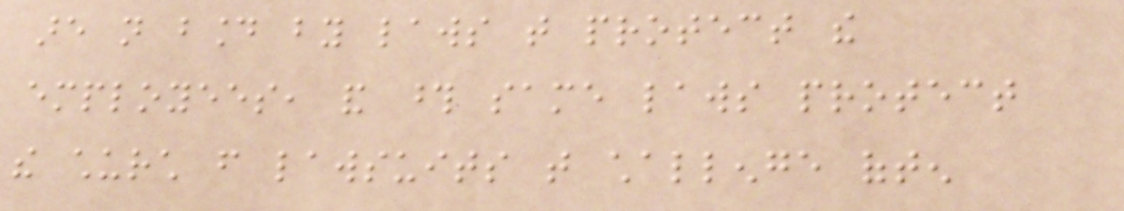are not bound by laws that protect the
employees, and those same laws protect
the church from lawsuits that challenge often
